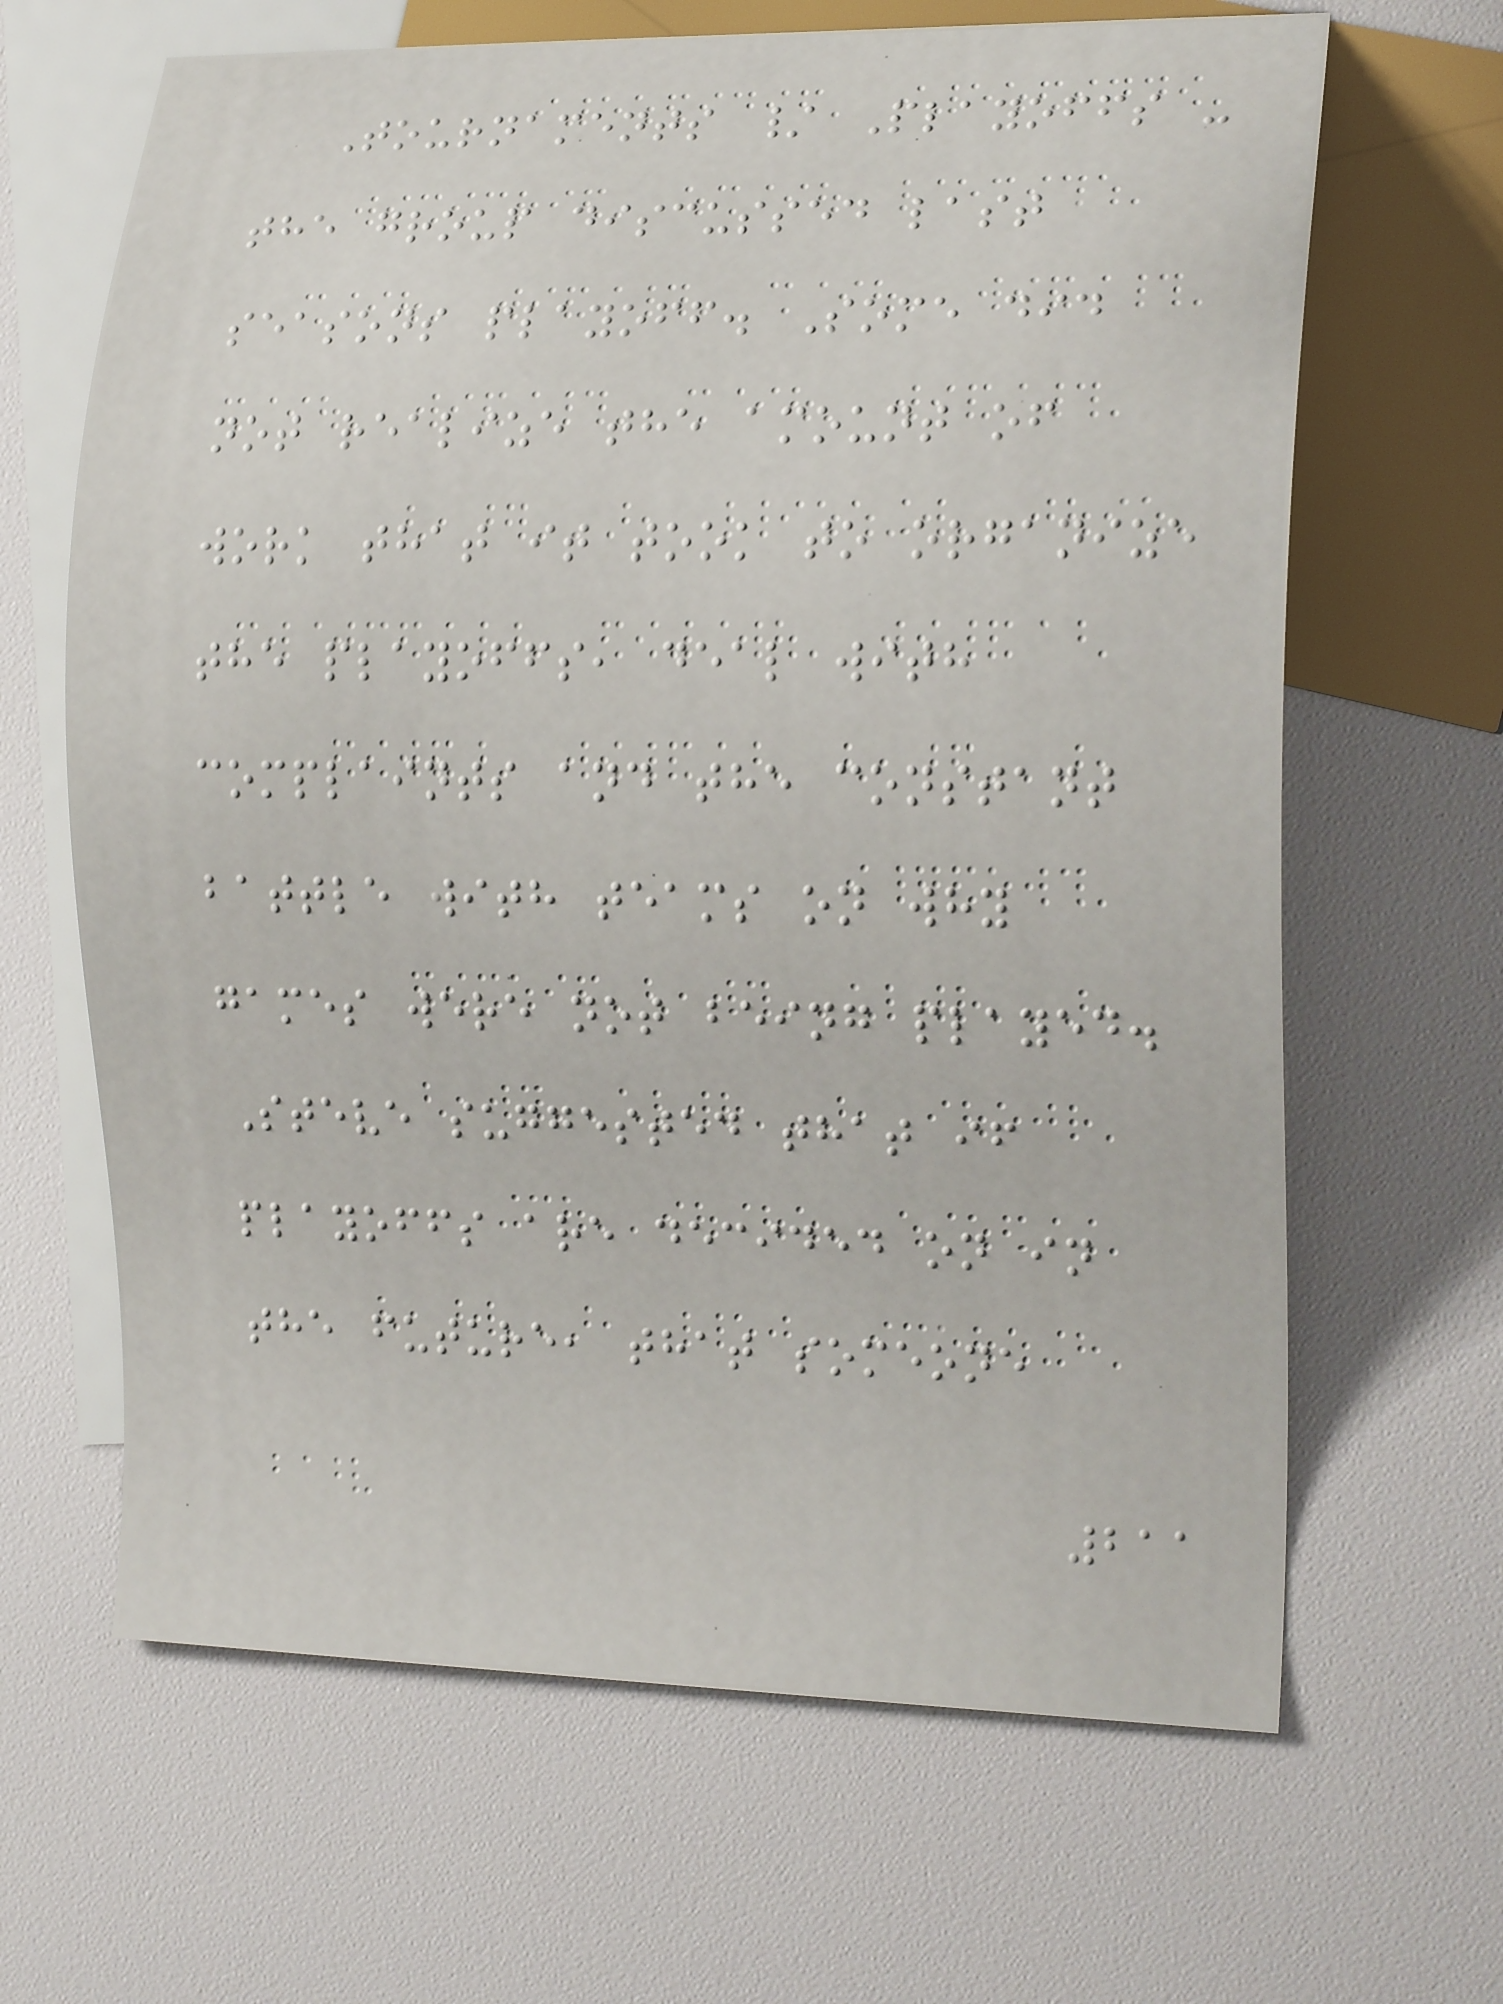Tournaments / Playoffs -
the group discussed last
seasons playoff. Some did
not realize the amount of
work that it took to organize
the playoffs, deal with
complaints and the constant
battle with teams on why
games were not being played.
Steve suggested that if
playoffs are decided on in
the future, that someone
211
